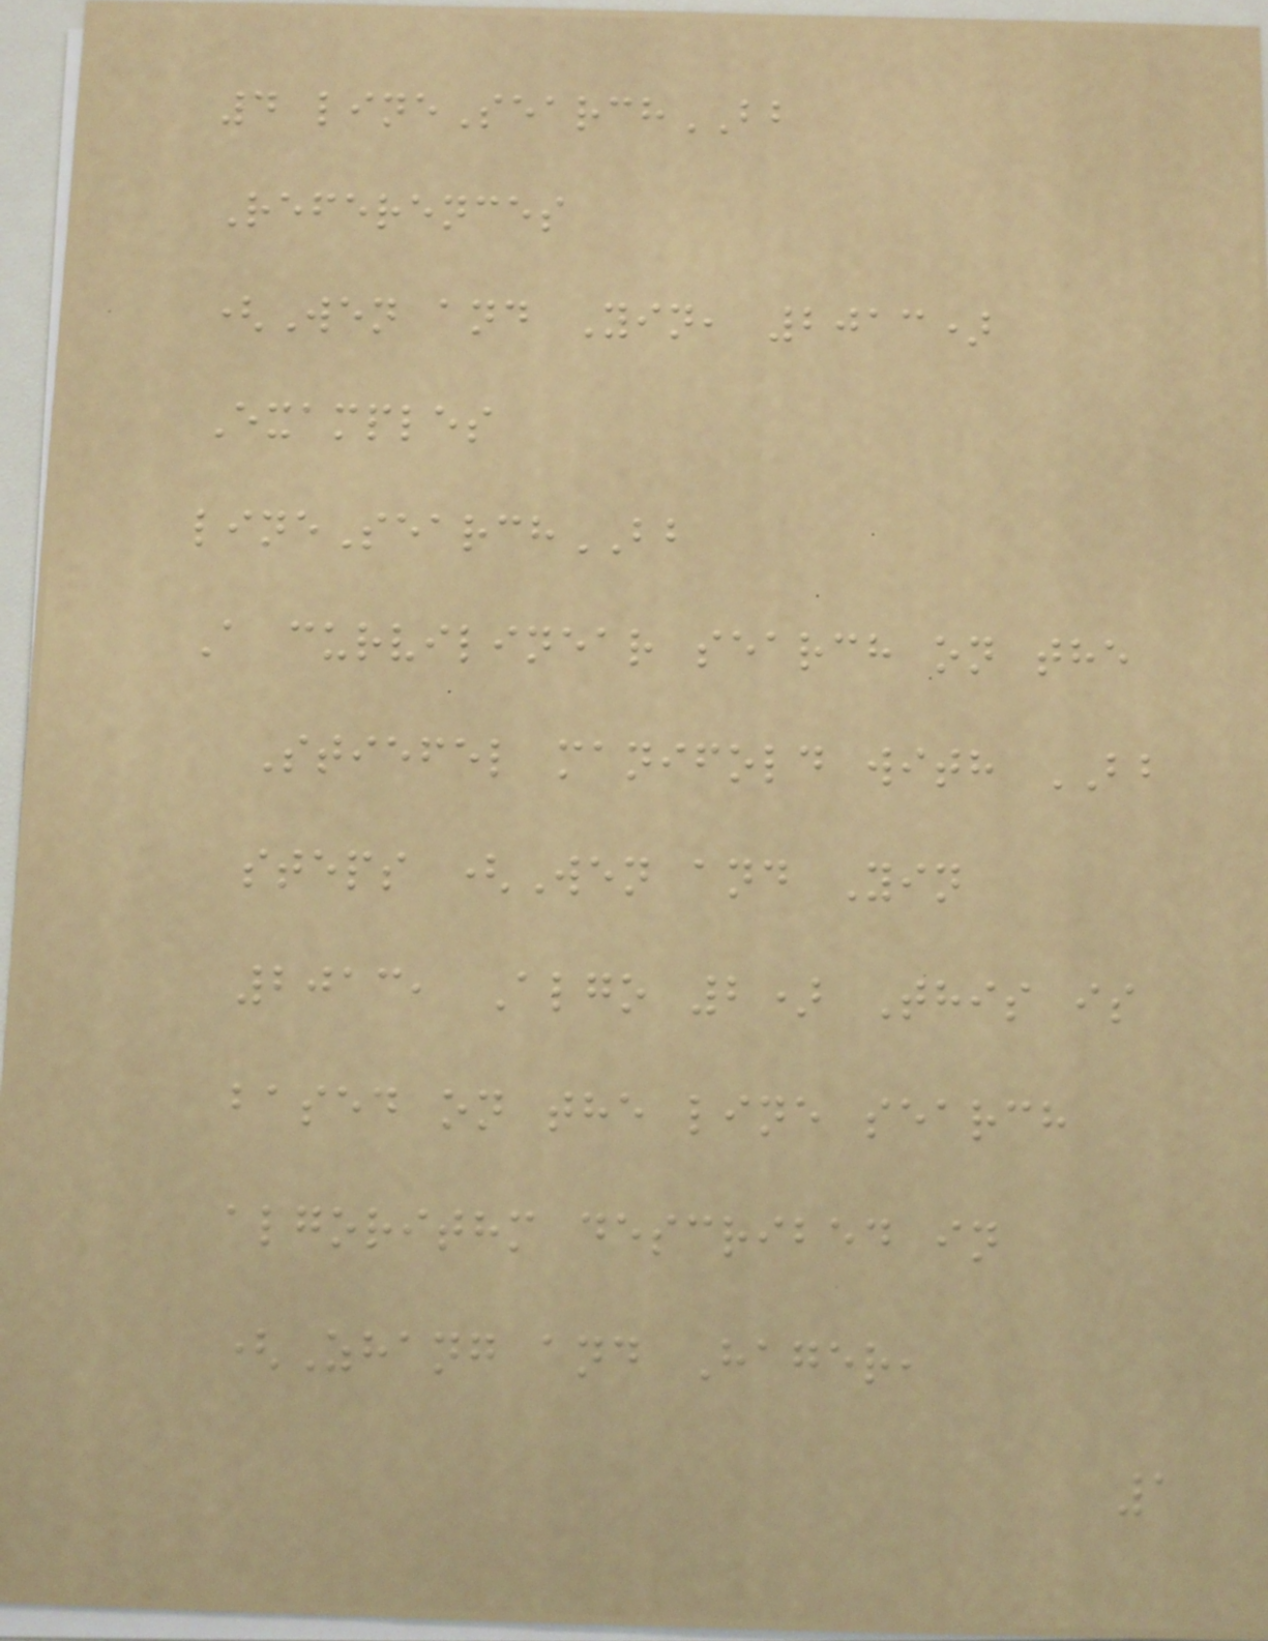4 lineSearchBB
References
(Wen and Yin, 2013)
Examples
lineSearchBB
A curvilinear search on the
Stiefel manifold with BB
steps (Wen and Yin
2013, Algo 2) This is
based on the line search
algorithm described in
(Zhang and Hager,
1
